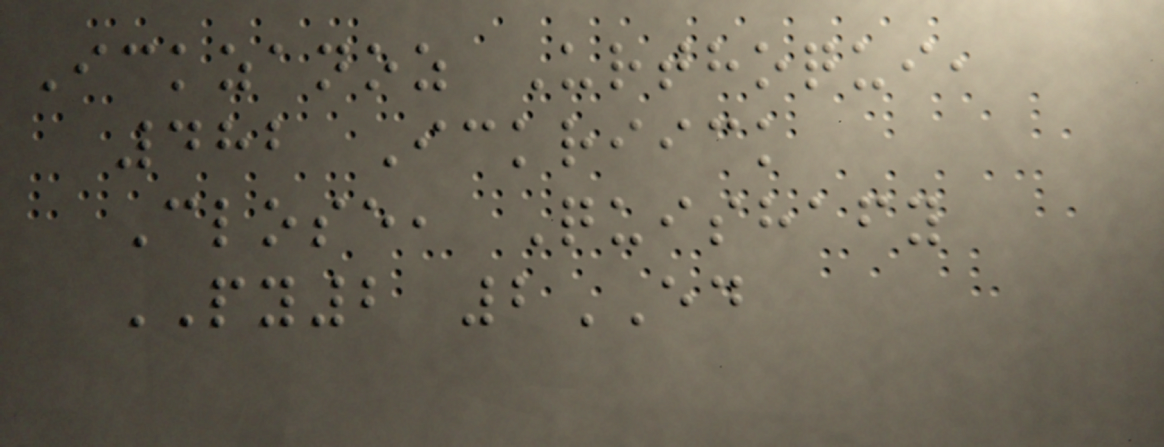Ickzanoz Urthoqui,
482 Ickriick
Close, Quishafy
PY2 2ED
